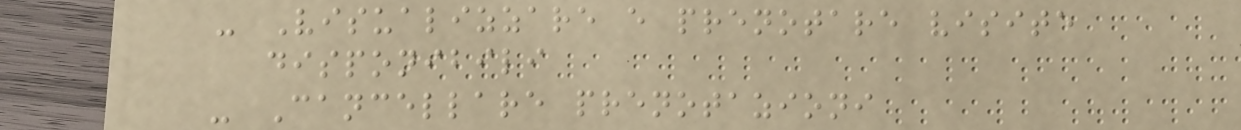- Visualizzare e prenotare visite
disponibili
- Cancellare prenotazioni
